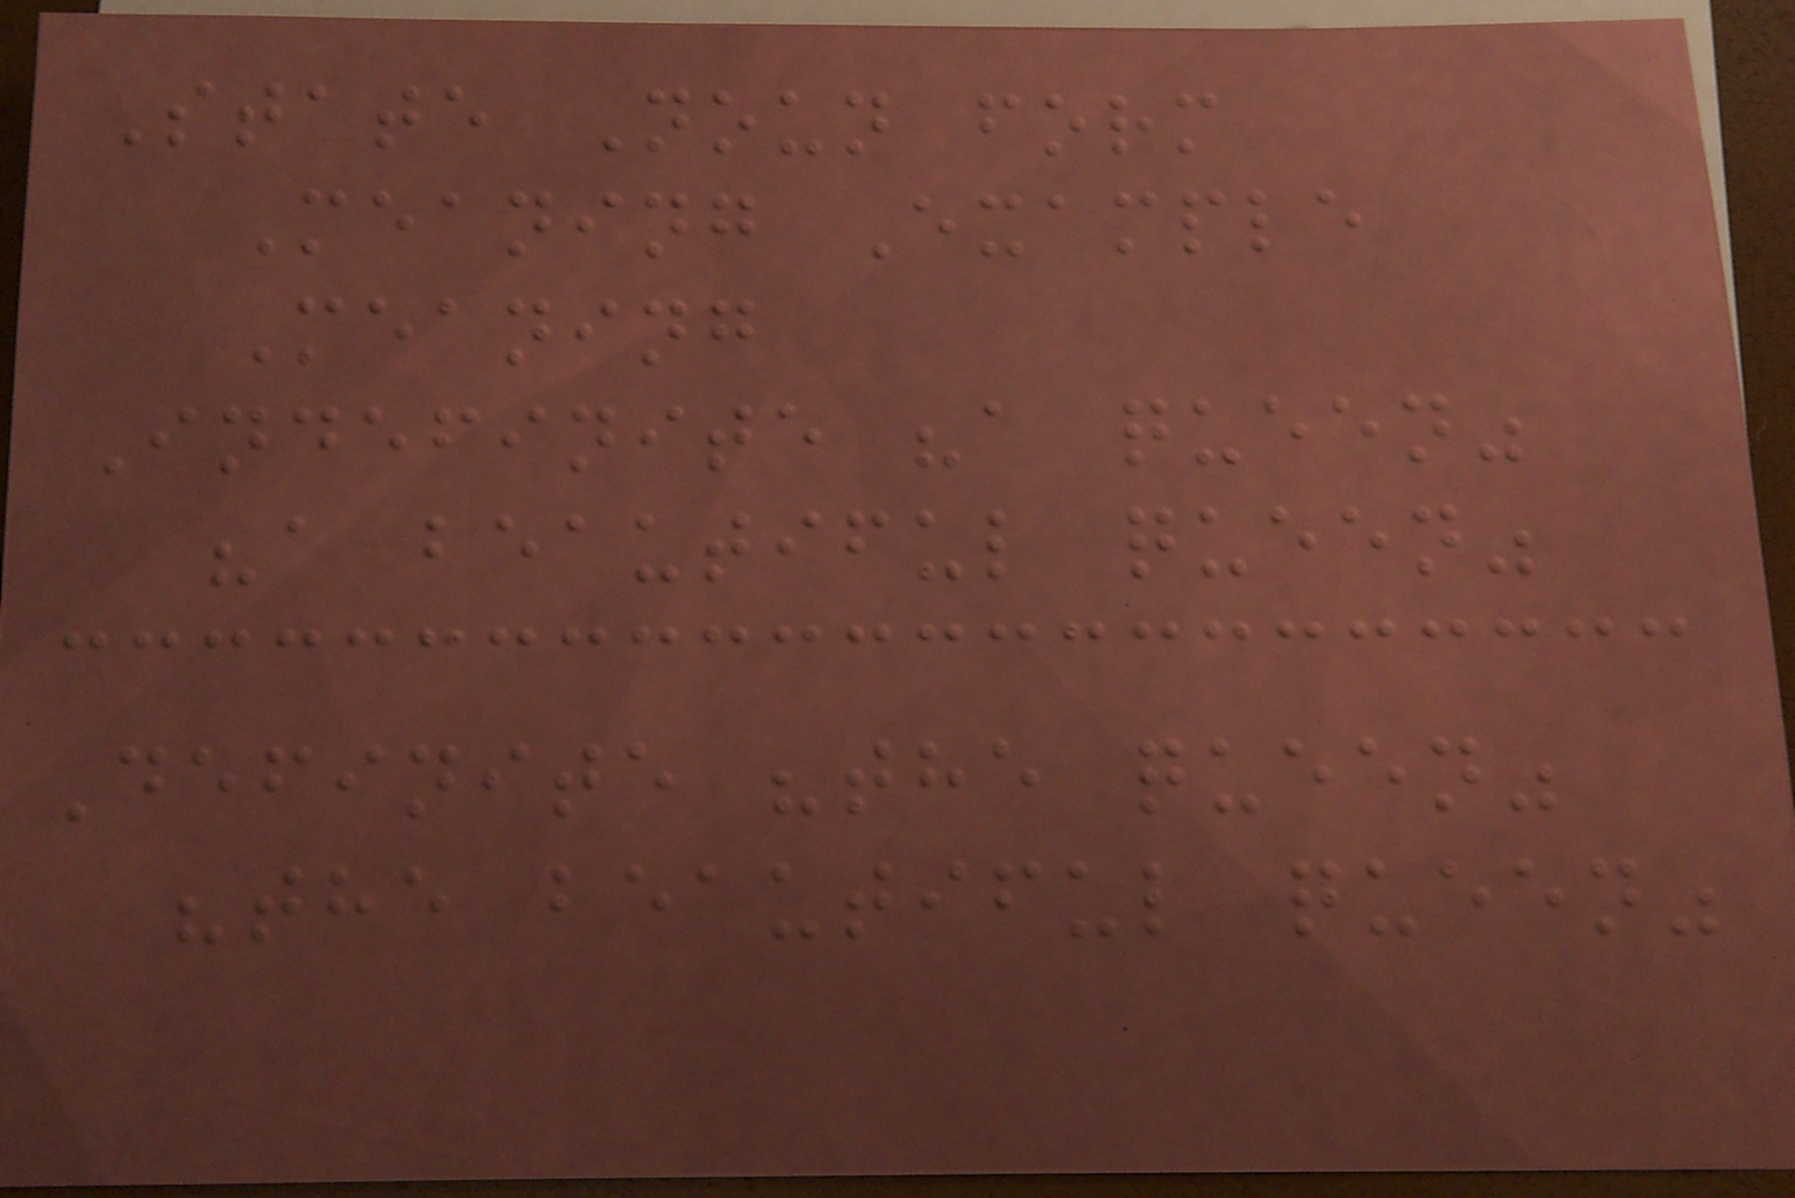State Noun form
Meaning Example
Meaning
Indefinite "a queen"
"a beautiful queen"
Definite "the queen"
"the beautiful queen"
